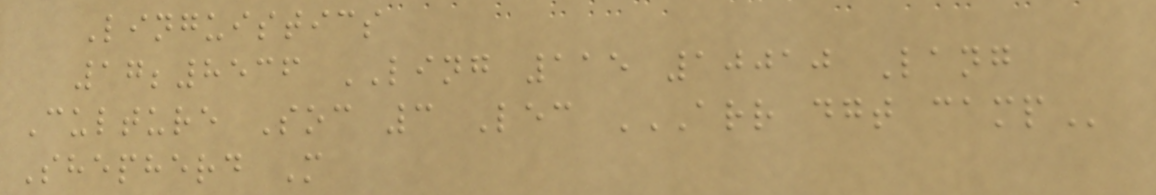Linguistics
17;8536 LING 115 10010 Lang
Culture Soc 3 Lec ARR DGT CAMP
Shepherd M
